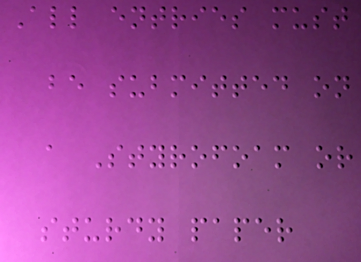All entries must
be submitted on
a Styrofoam or
sturdy paper
